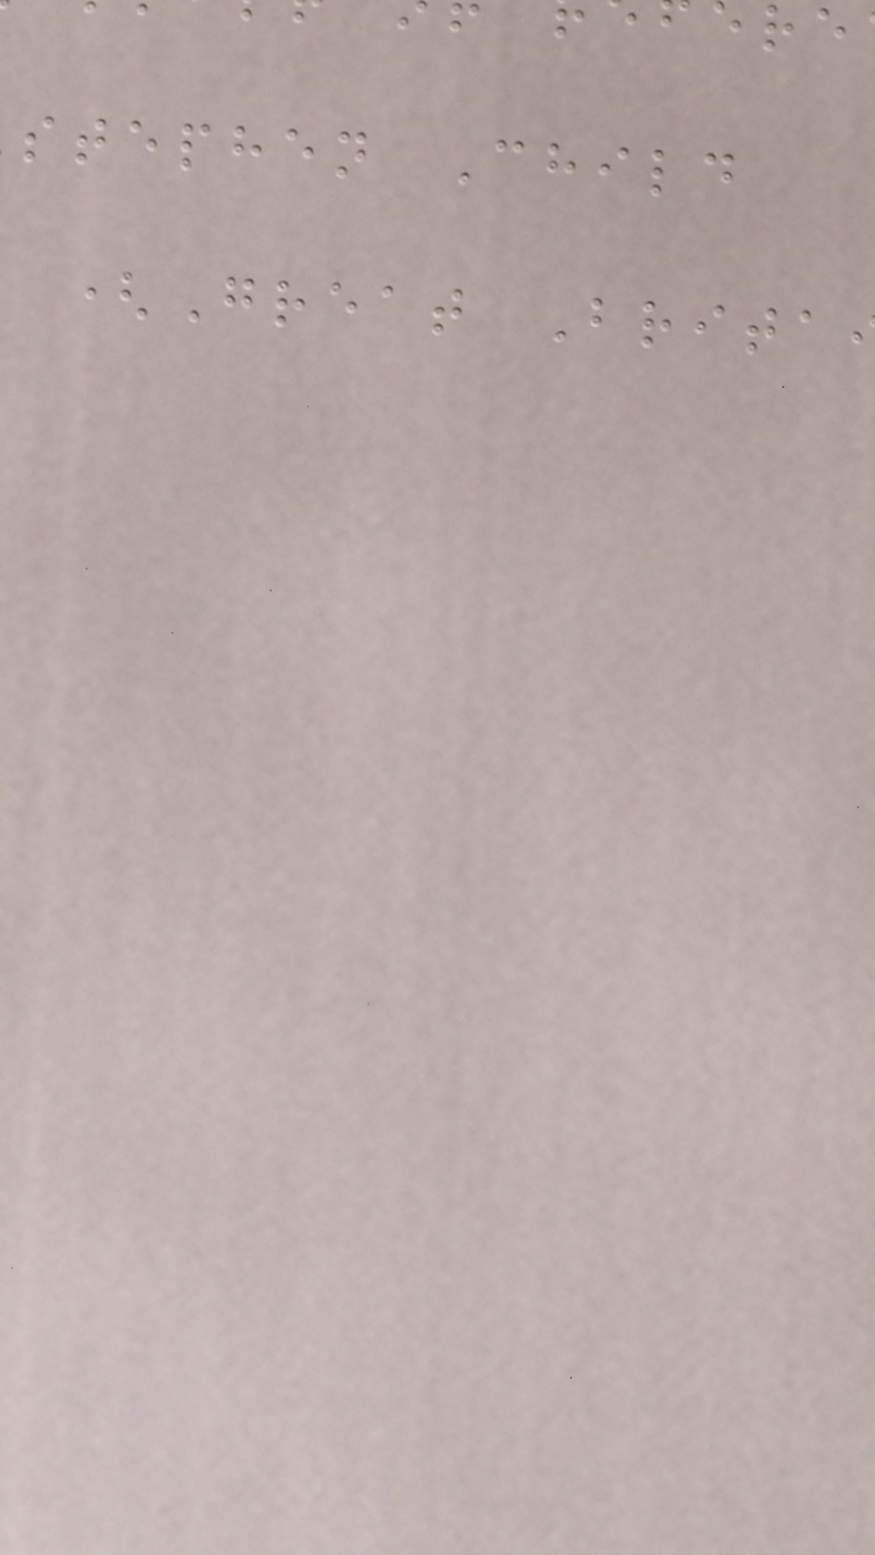stephen Child
(Great Brita
